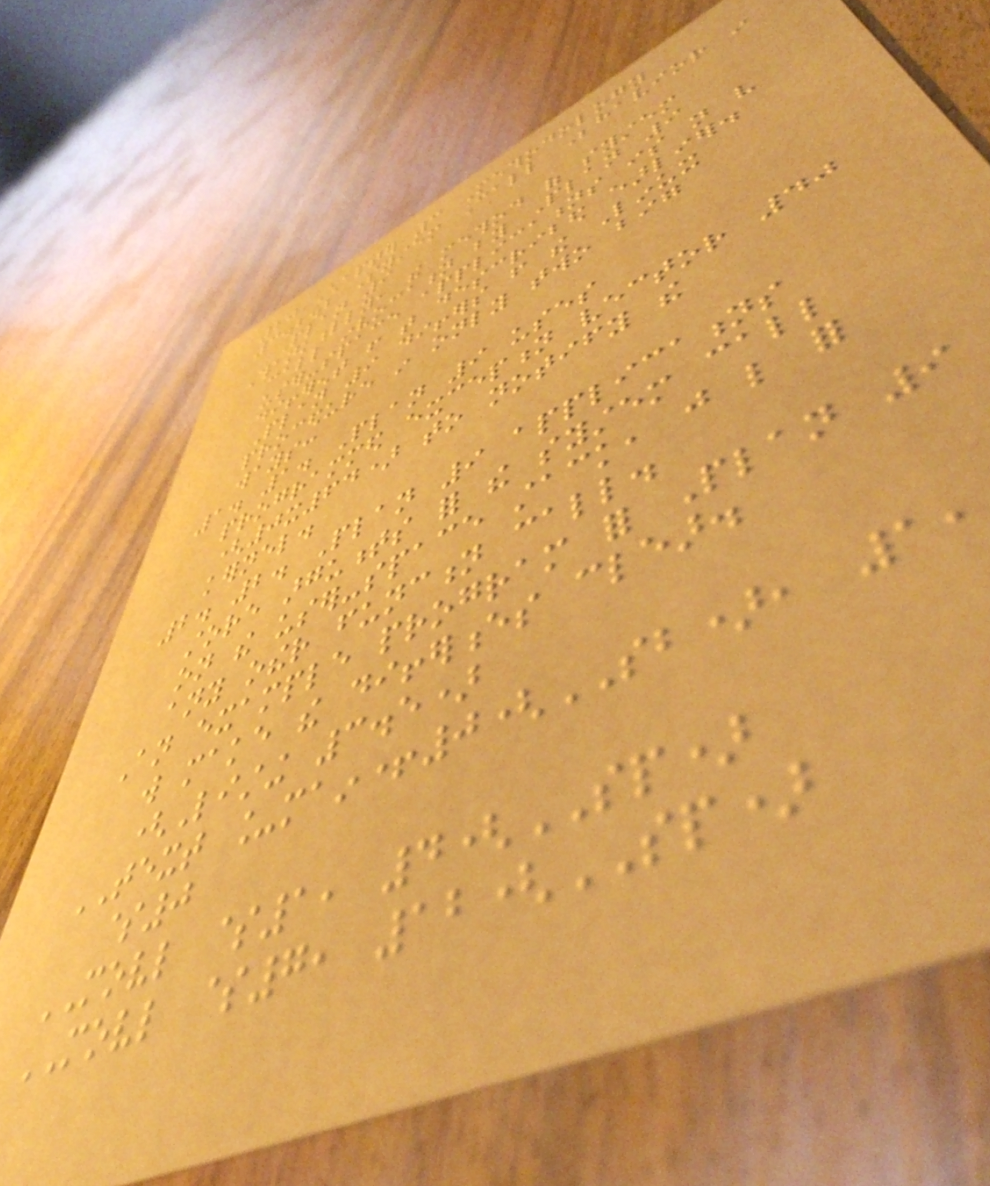20 Chapter 3 Methodology
3.2.2 System Call Behavior in
Plan 9
Thankfully, the method of system
call invocation by Plan 9
user-space applications is not very
different from that described earlier.
Plan 9 differs from the Linux
procedure in only two big
ways:
1. 1. Plan 9 uses
programmed exception vector 40
(0x64) to notify the
kernel.
2. 2. Plan 9 applications
store arguments for the system call
on the user-space stack, just like for
any other function call.
An example program for Plan 9
will make the differences clear.
(Listing 3.5)
TEXT _main+0(SB), 1,
$0
MOVL $1, 4(SP)
MOVL $7, 12(SP)
